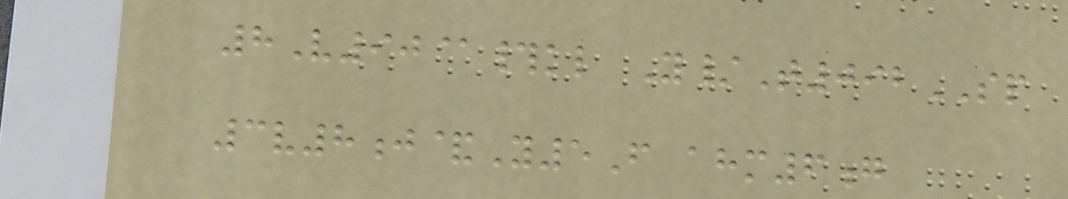8V90@#kl Y/T092SP
3v8j&Y5F ahm6g
